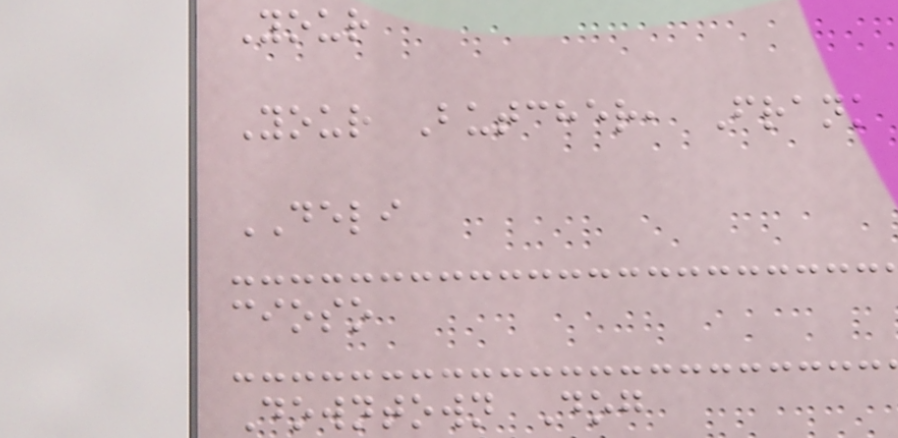Your
Your Butcher, Frank
DELI
cioso
Downtown Dog
